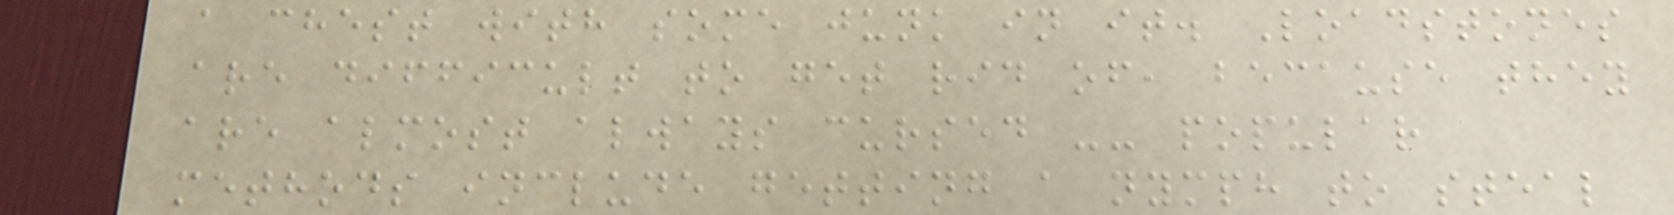a chest with some junk in it. Loadstones
are difficult to get rid of, because they
are almost always cursed -- popular
methods include getting a nymph to steal
